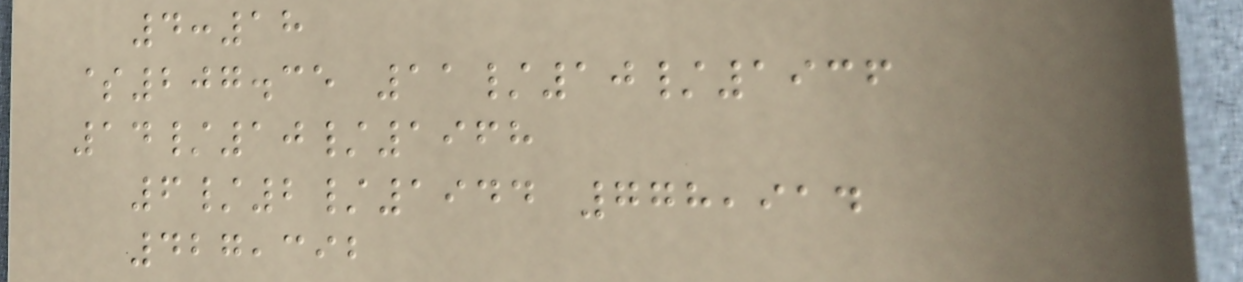4:18
$207.35 11/10/1936
14/10/1968
6/2/1944 778,914
427,392
